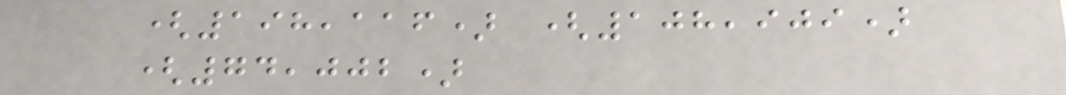(198,116) (108,909)
(74,002)
